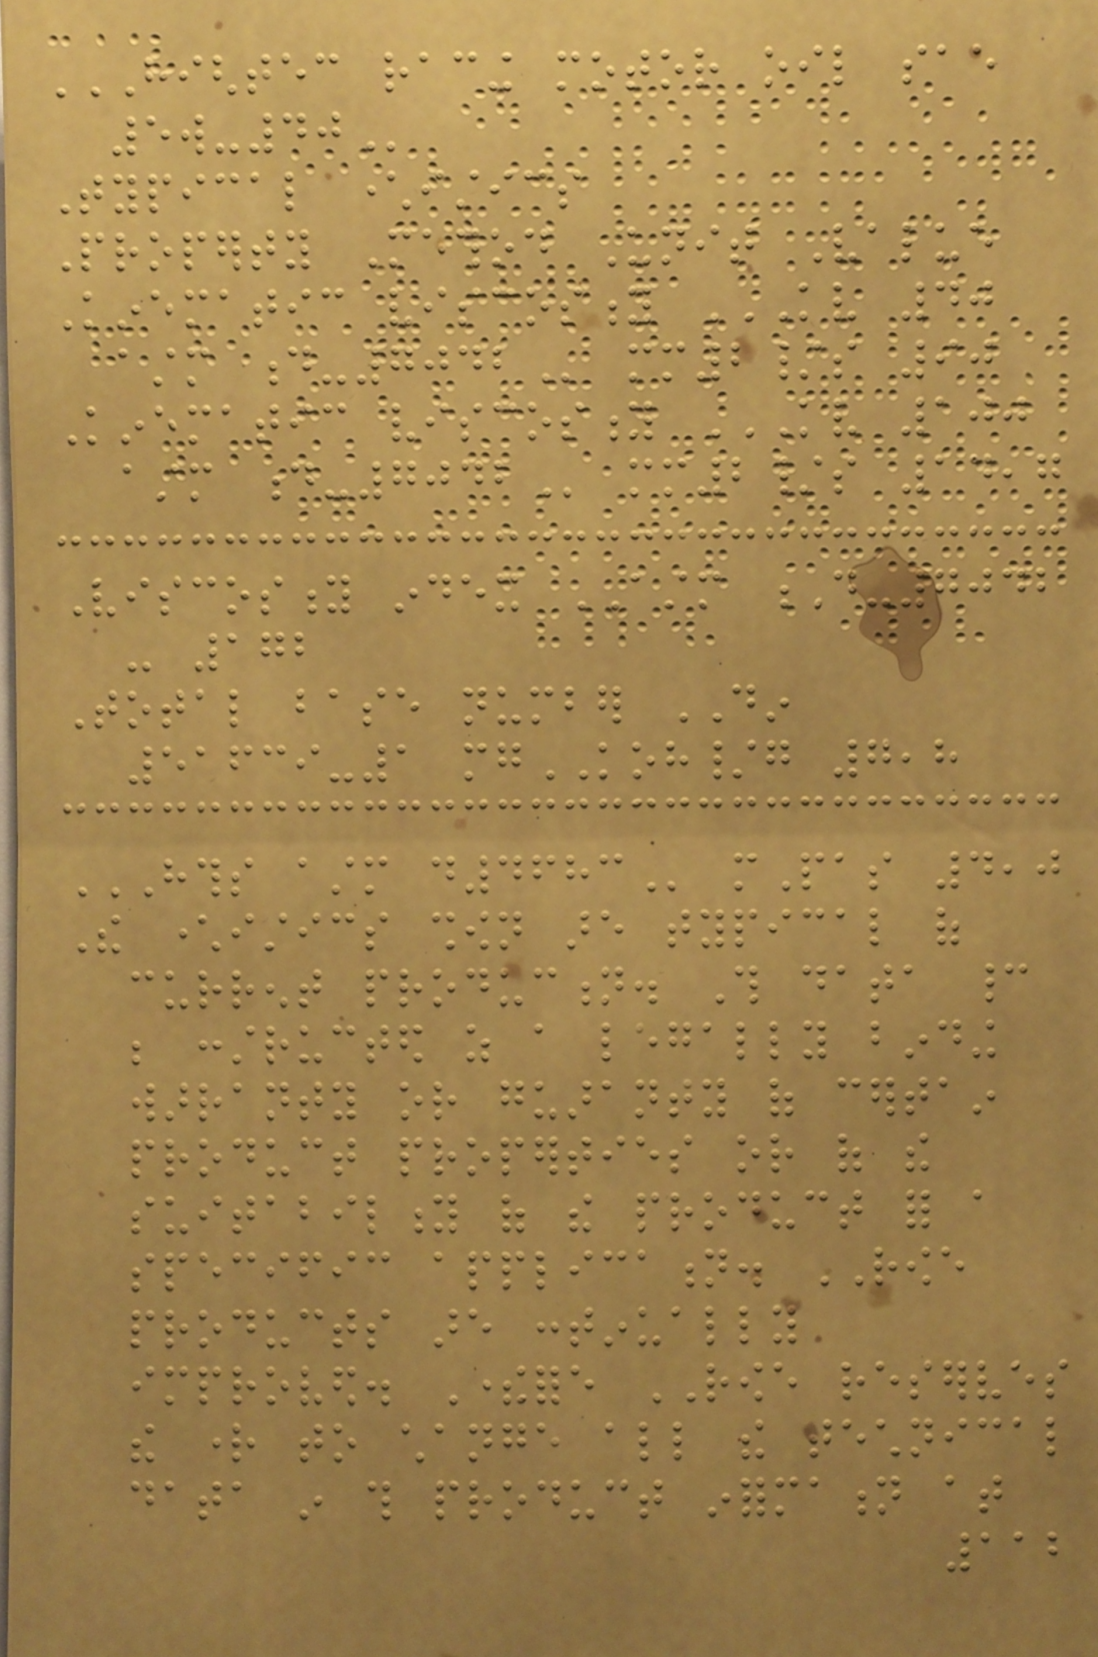HIGHTEC RACING MOTOR OIL SAE
5W-40
Typical characteristics
Property Method Unit Value
Kinematic viscosity KV 40
ASTM D-7042 mm2/s 90
Kinematic viscosity KV 100
ASTM D-7042 mm2/s 14,7
Viscosity index ASTM D-7042
- 172
Total base number DIN
51639-1 mgKOH/g 7,8
HTHS ASTM D4683 mPas 4,0
The characteristics shown are typical of
current production. This data cannot
be constructed as a legally binding
warranty or guaranty of certain
product properties or of the
suitability of the product for a
specific application. ROWE
products are continually
improved. Therefore ROWE reserves
the right to change all the technical
data in this product information at
112
